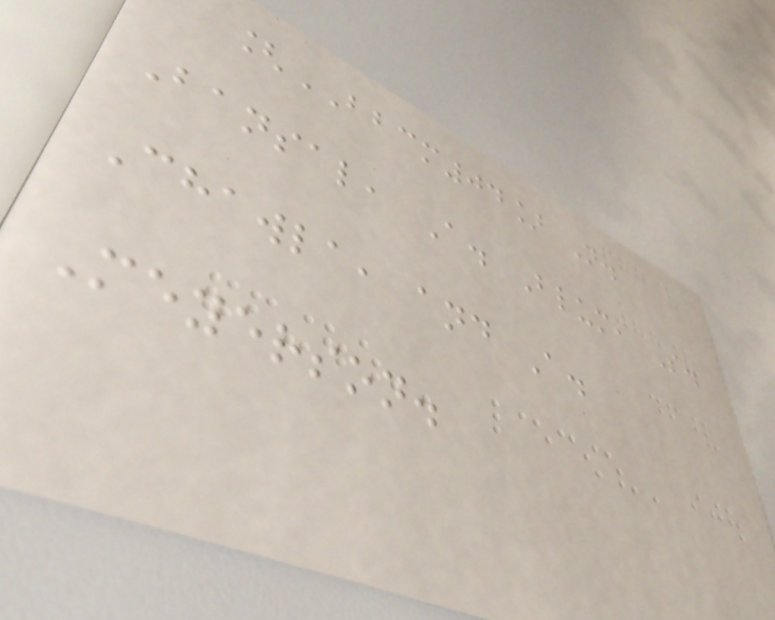[BBCM04] N.
Bansal, A. Blum, S.
Chawla, and A.
Meyerson.
